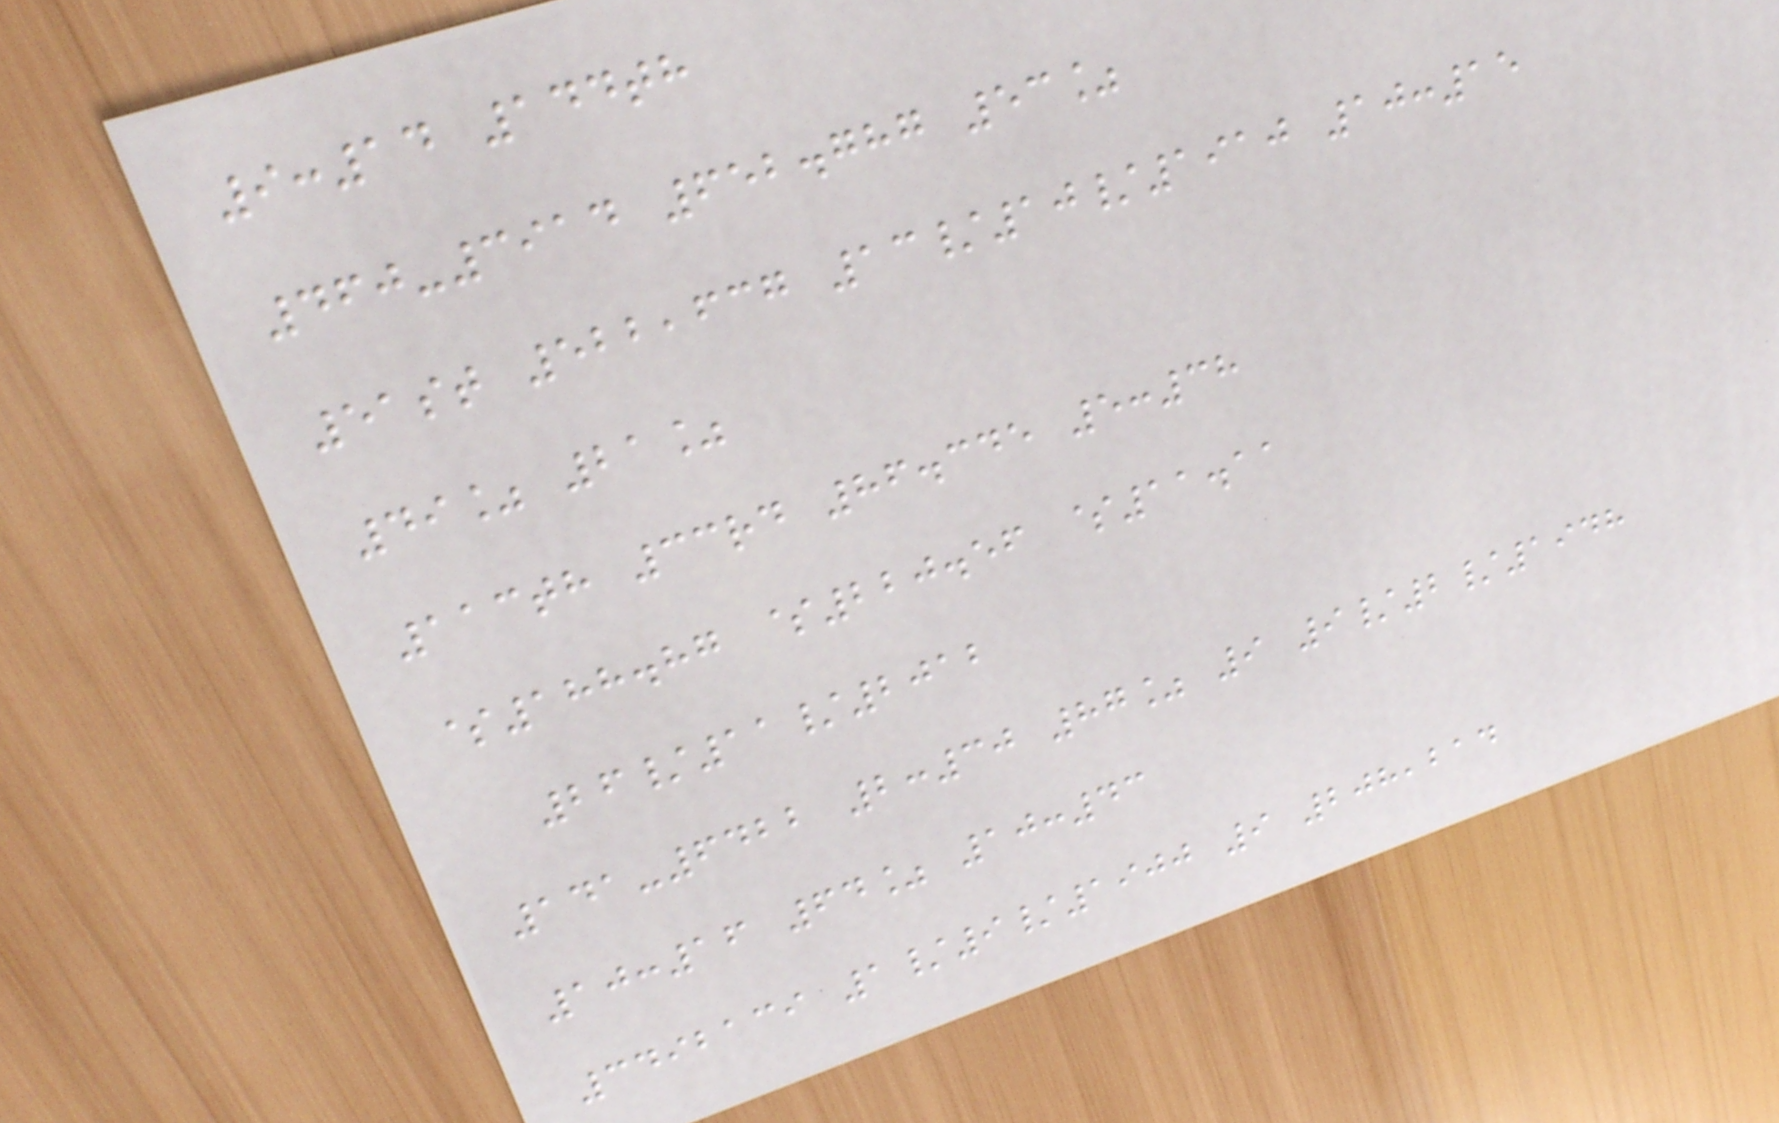9:14 144th
460-3914 652.787 53%
51st 522,637 13/10/1910 10:15
49% 21%
113th 33rd 86.345 5:38
$188.87 $220.56 $11.11
26/11/2012
141-6422 2:30 87% 9 9/2/1948
10:16 64% 10:43
3492139 1/9/1900 9 208,214
